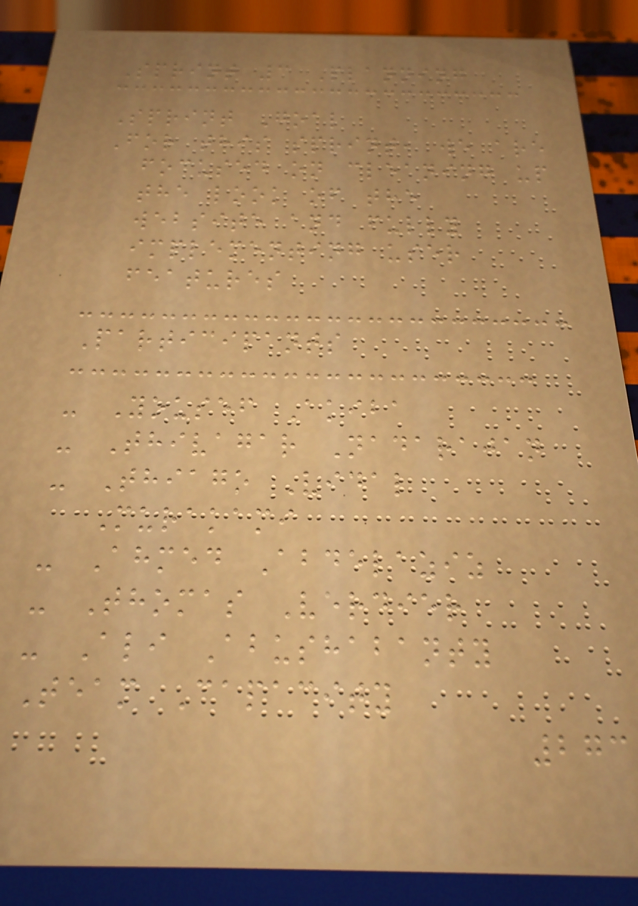Sprint 3 Planning
Sprint Goal
For this sprint, we are
focused on cleaning up
the look of the
website and fully
implementing user
features
Participants
- Yousef Akiba
- Thivagar Nadarajan
- Thiago Vidal
Murakami
- Ahmed Abdelaziz
- Thomas Verdier
- Ali Abushabanty
Team Capacity
273
